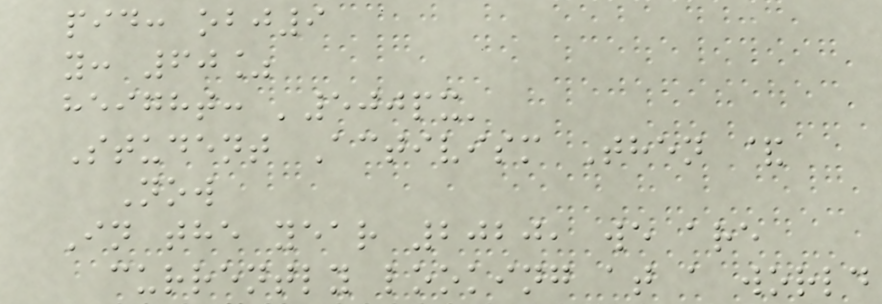pid: obj9
y: 60%
height: '500px'
Student Activism Then &
Now
In the year 2020, we are
currently looking at a world
